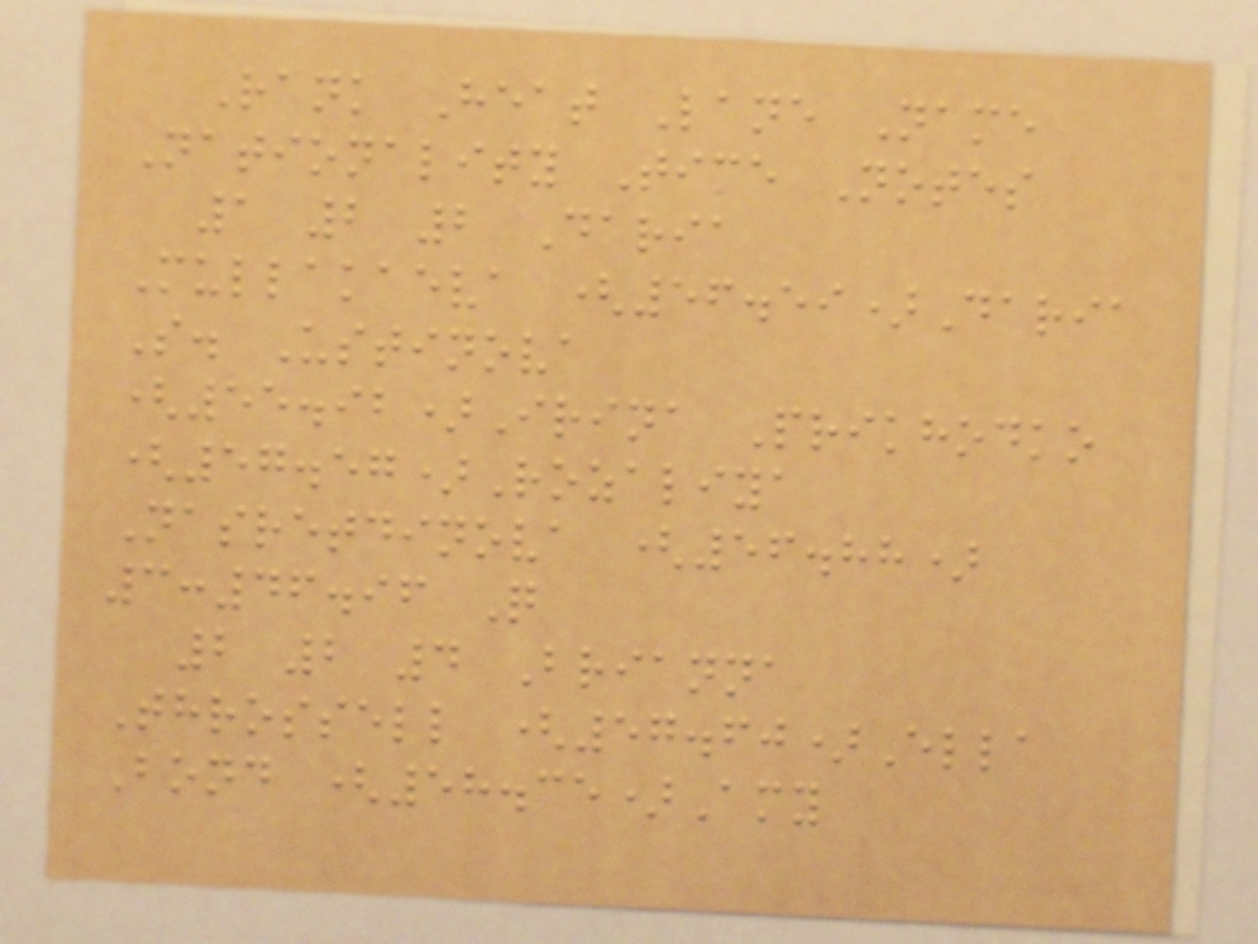Rank Heat Lane Name
Nationality Time Notes
1 2 2 Daria
Mullakaeva (56.59)Daria
S. Ustinova
(55.92)Irina Prikhodko
(57.57)Rozaliya
Nasretdinova (56.88)
3:46.96 Q
2 2 4 Brianna
Throssell (57.60)Ella
Bond (58.35)Amy
